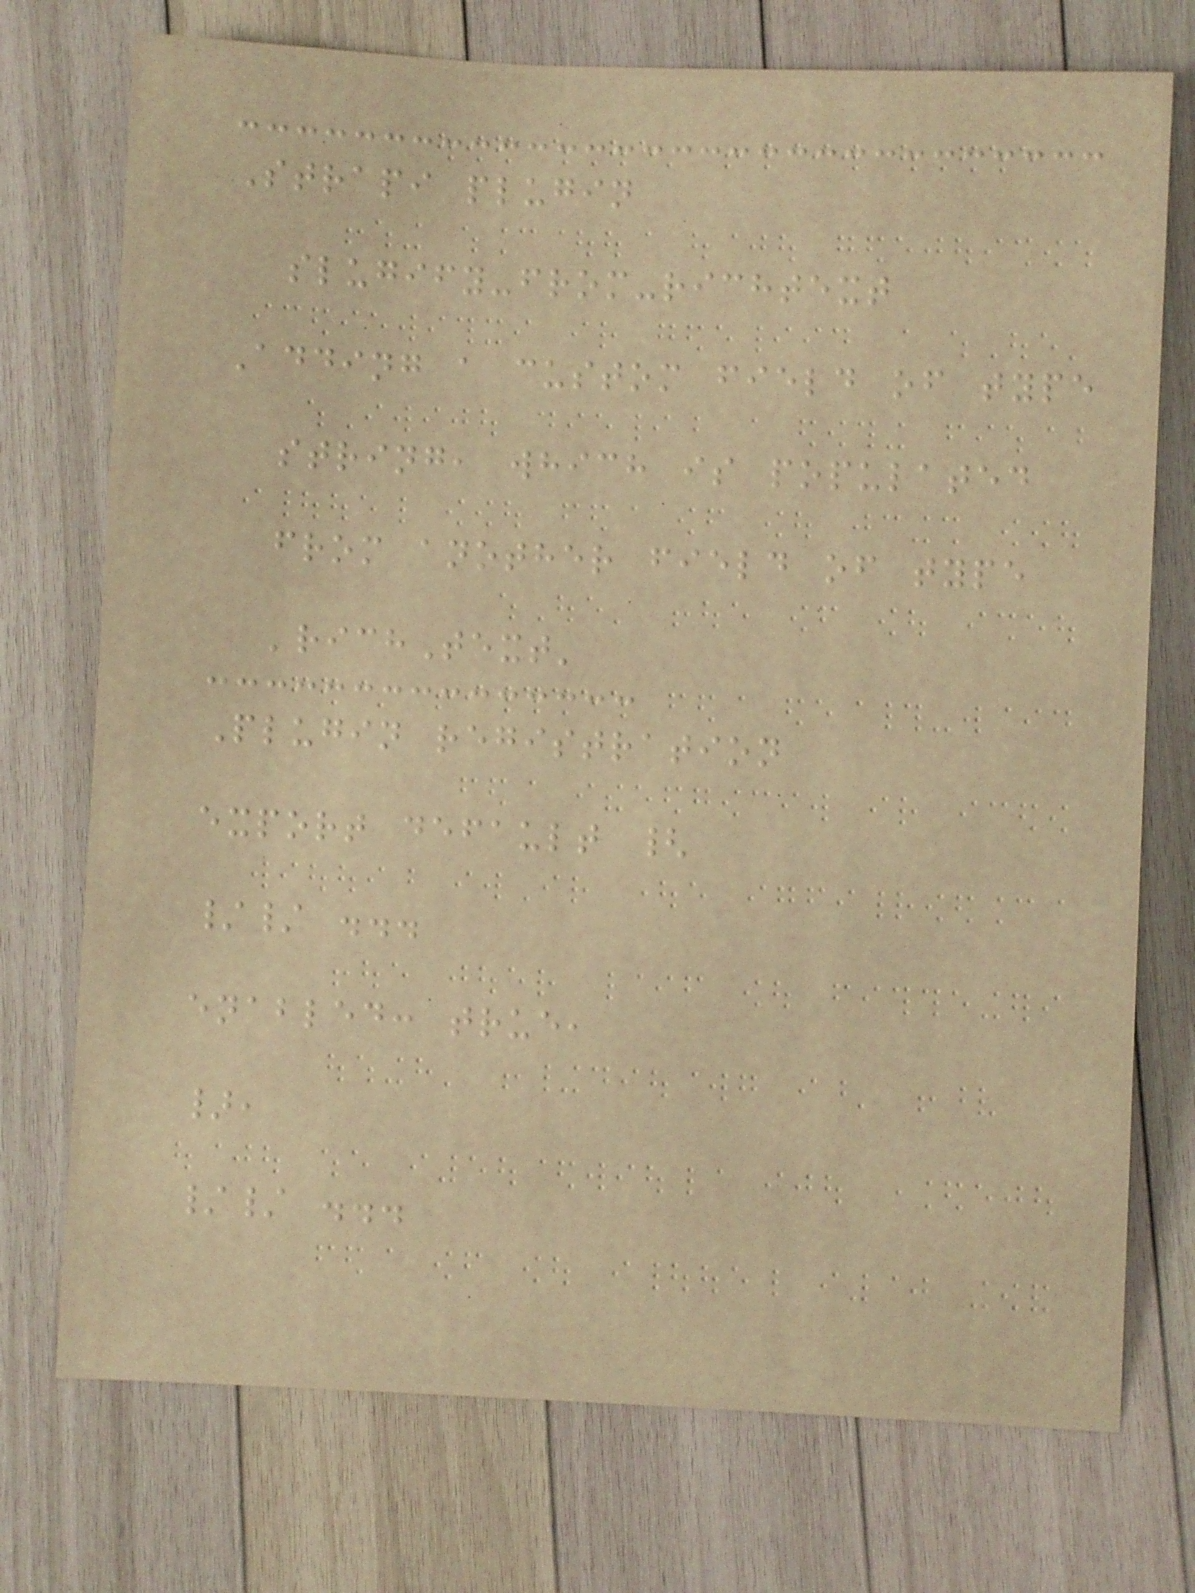Strapi plugin
slugify-from-richtext
Adding a custom field of type
string, which is populated
from another field of type
'richText'
Plugin registration
export default {
// ...
enabled: true,
},
// ...
